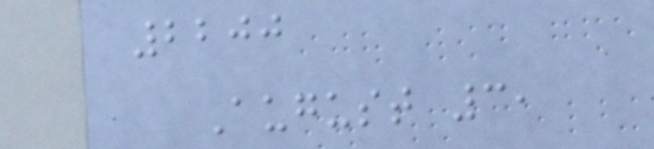2200
August 3,
